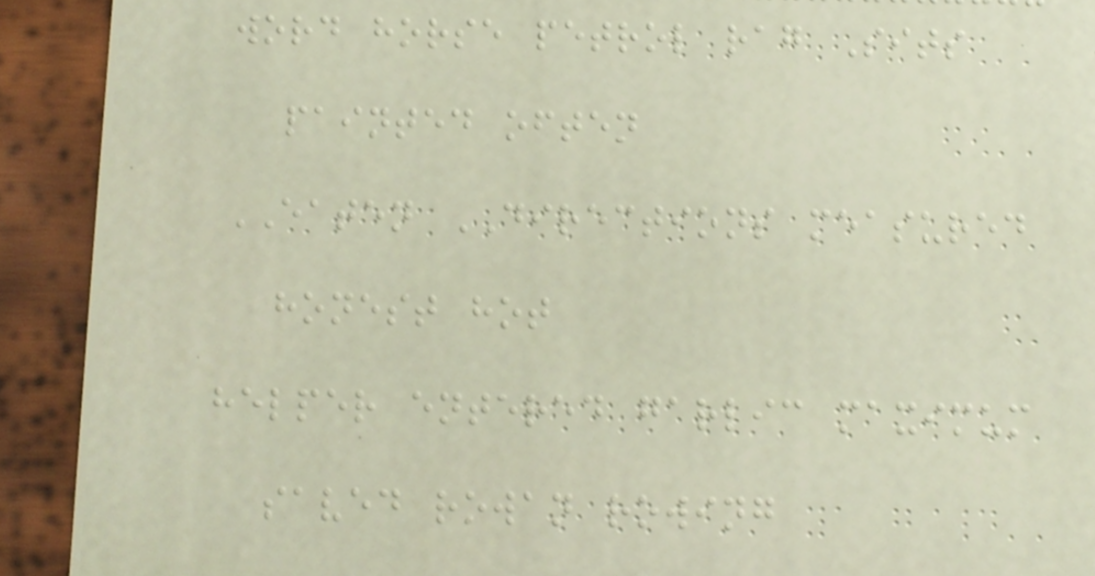word horse petrol rag Sits
painted often
EATEN DIRECTIONS measured
honest hot
helper entered garlic maximum
saved rowan rowing
